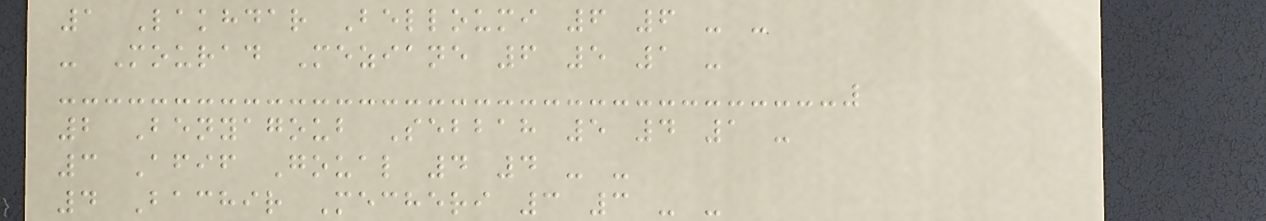1 Lakhdar Belloumi 6 6 - -
- Mourad Meziane 6 5 1 -
2 Benyagoub Sebbah 5 4 1 -
3 Afif Goual 4 4 - -
4 Bachir Mecheri 3 3 - -
